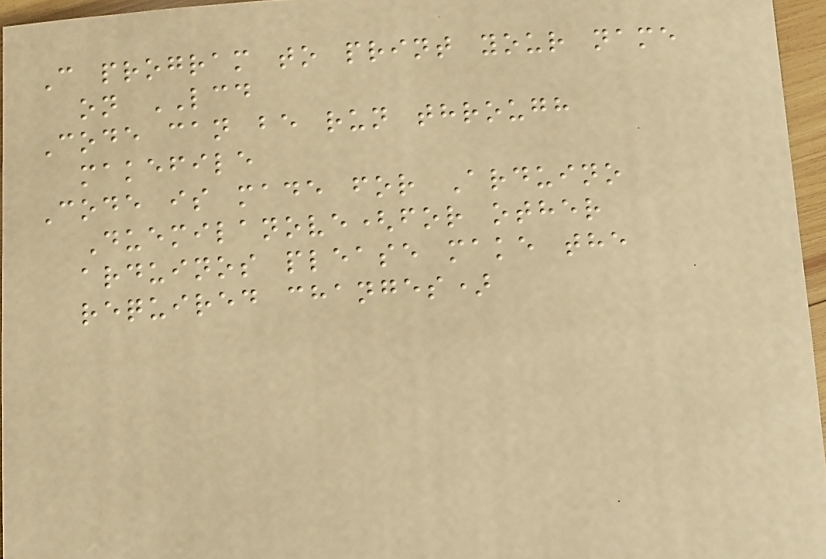C program to print your name
on LCD
Code can be run through
makefile
Code is made for Arduino
Duemilanove(for other
arduinos please make the
required changes)
